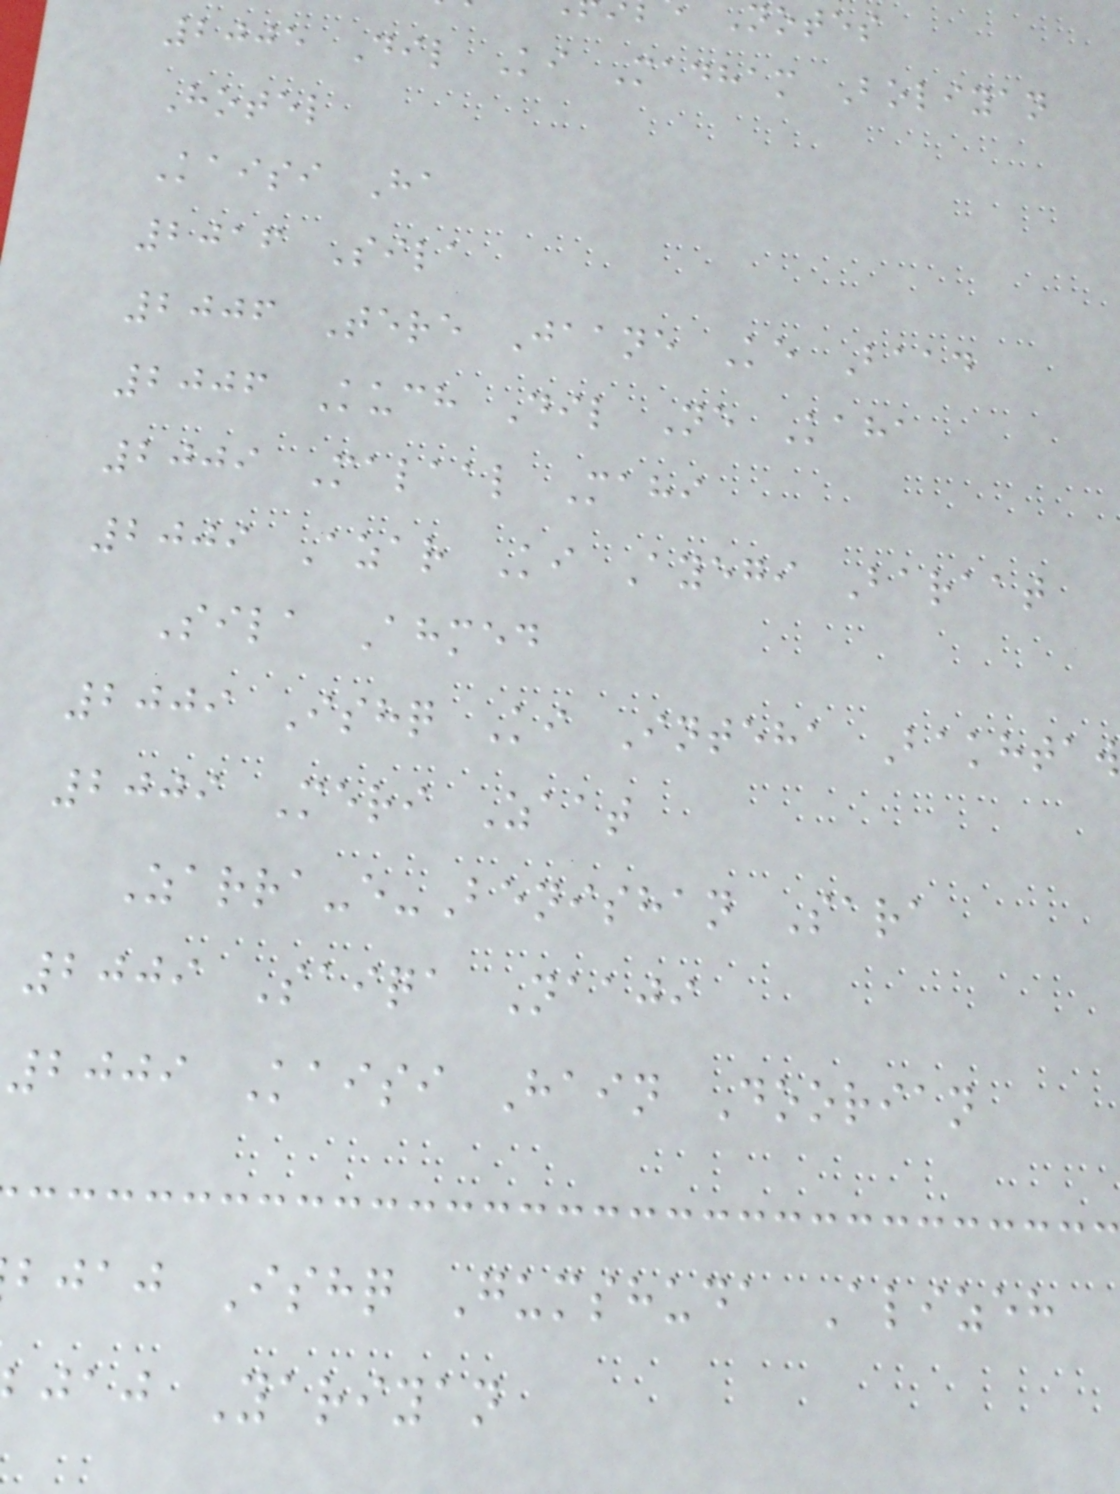2005 Dil Ki Madham Boliyan
Hotel
Kaisi Ha
2016 Sila
2006 Tere Jaane Ke Baad
2006 Kuch Dil Ne Kaha
2009 Malaal Mahi
2009 Azar Ki Ayegi Baraat
Sila Ahmed
2009 Ishq Ki Inteha Bakhtaw
2009 Meri Zaat
Zarra-e-Benishan Sara
2009 Saiqa Naaji
2009 Kaisi Hain Doorian
bjaj Ishq Gumshuda Alizeh
jaj Yariyan
